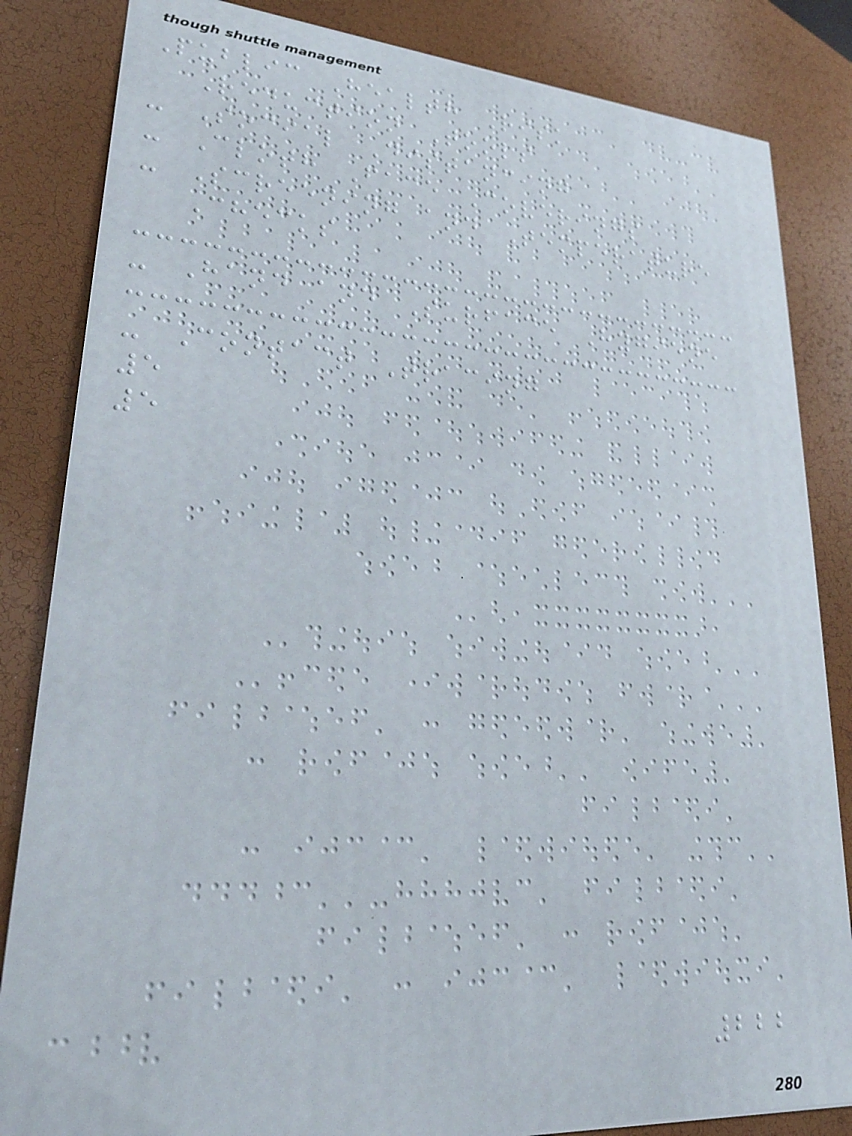Public Health Risk
Reduction Tools
- Social Distancing
- Cloth Face Coverings
- Screening and Temperature
Checks
- Hand and Surface Hygiene
- Contact Tracing
5
5
222
